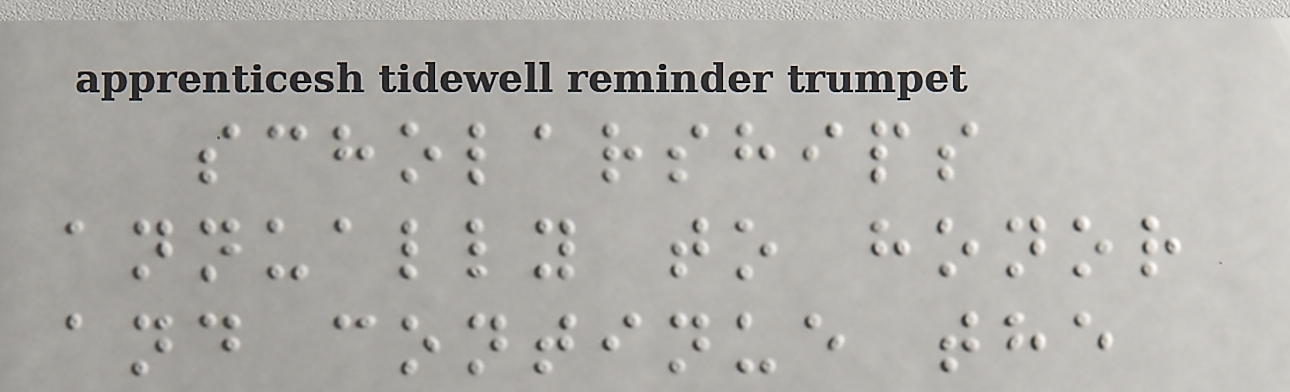scholarships
annually to honor
and continue the
